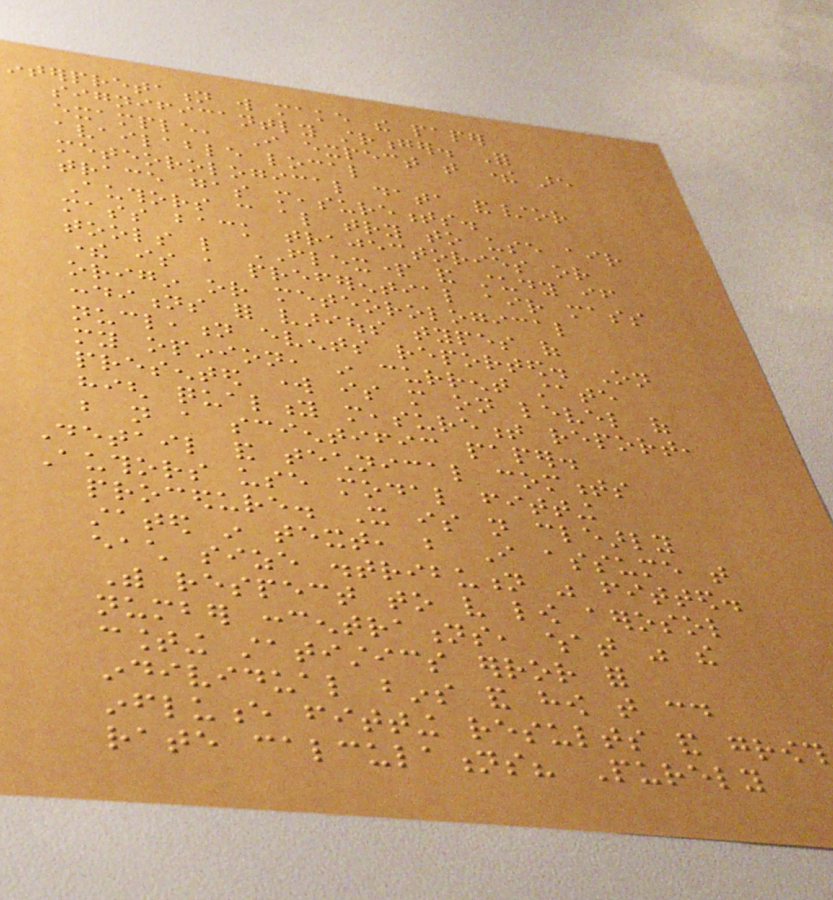interpretation will make the paper
significantly stronger. For
example, I expect that there are
available local
meteorological data and/or
trace gas measurements.
Authors can also try to use air
mass back trajectories or
tools like FLEXPART and study if
there is a preferential air mass
origin or meteorological
conditions for various types of
nucleation events reported. On
my opinion, in current state
presented work is more on level of
high quality measurement report,
but not a scientific paper.
Detail and technical comments
Authors use modal fitting
procedure. It is not clearly
stated in text, but I assume that
each size distribution was fitted.
With respect to very low aerosol
number concentrations, what was the
counting statistics error for
individual bins and how that could
influence fitting results and growth
rate calculations? Purely
